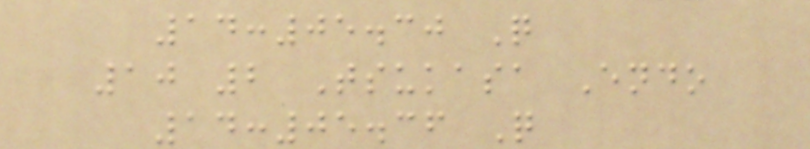14:05.30 Q
10 2 Tsukasa Endo
14:05.36 Q
